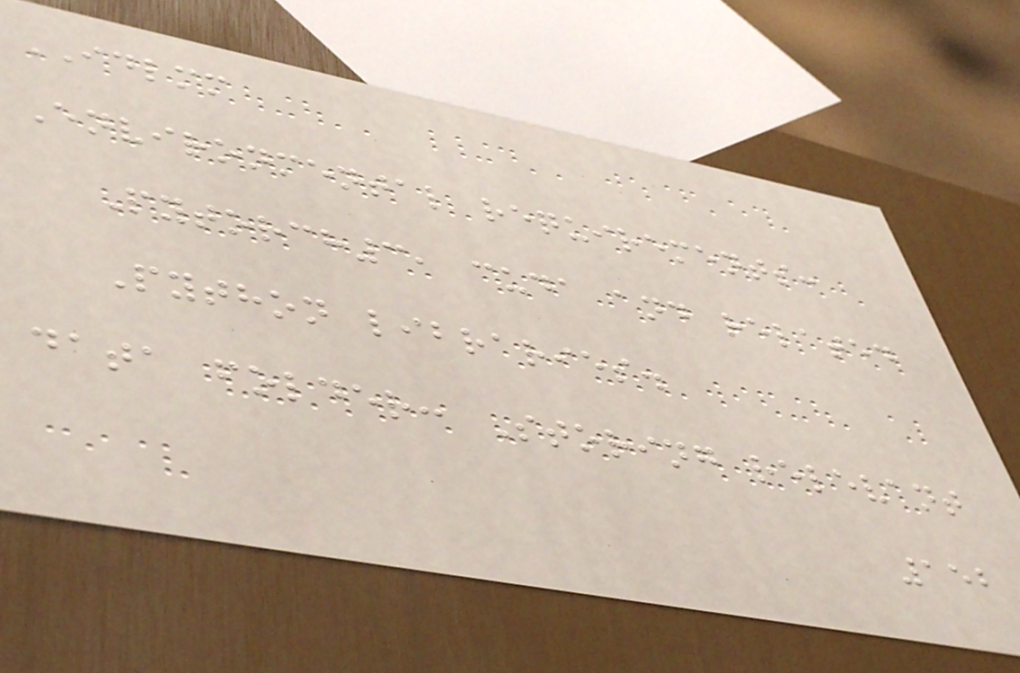IDLMM
Environmental requirements:
Pytorch3, cuda and related
Python libraries.
data folder: Storing relevant
152
